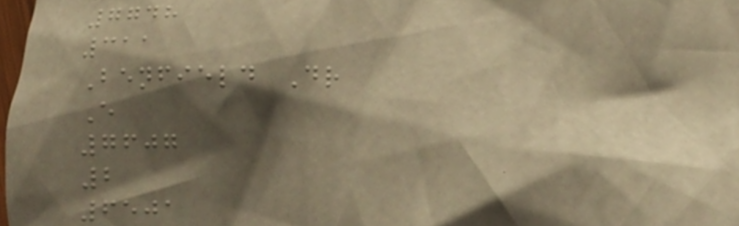7748
311
Benfield Dr
E
7607
2
6501
